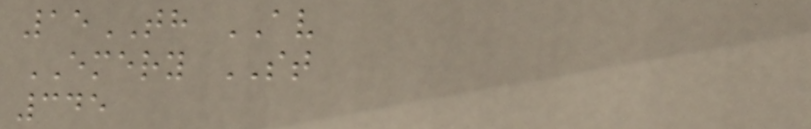15TH AV
EMERY ST
345
